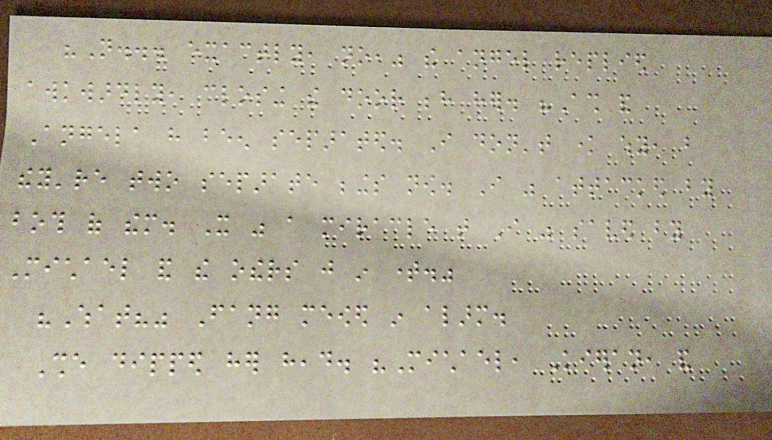"Not... exactly, no," the angel replied
awkwardly, closing the door behind her. "Ash and
Angela have been separated. I don't know why, but
they're two separate beings now. I was attacked by
both of them. It was a miracle that I was saved by
Michael and the others just in time."
"What?" Fang meowed in alarm.
She dipped her head. "Michael, Kieran, and
